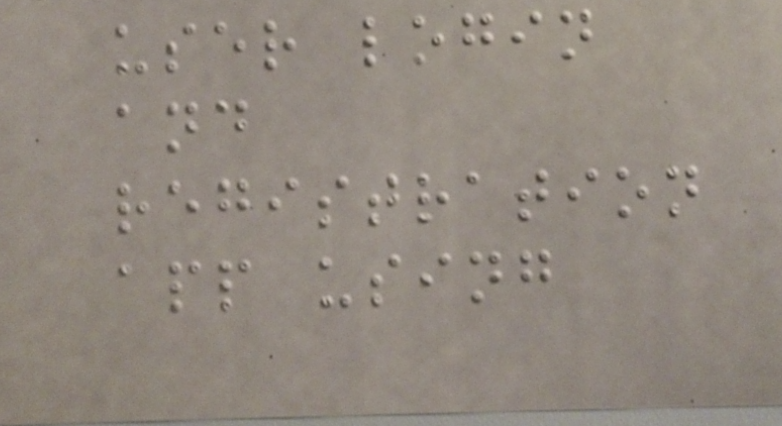user login
and
registration
app using
